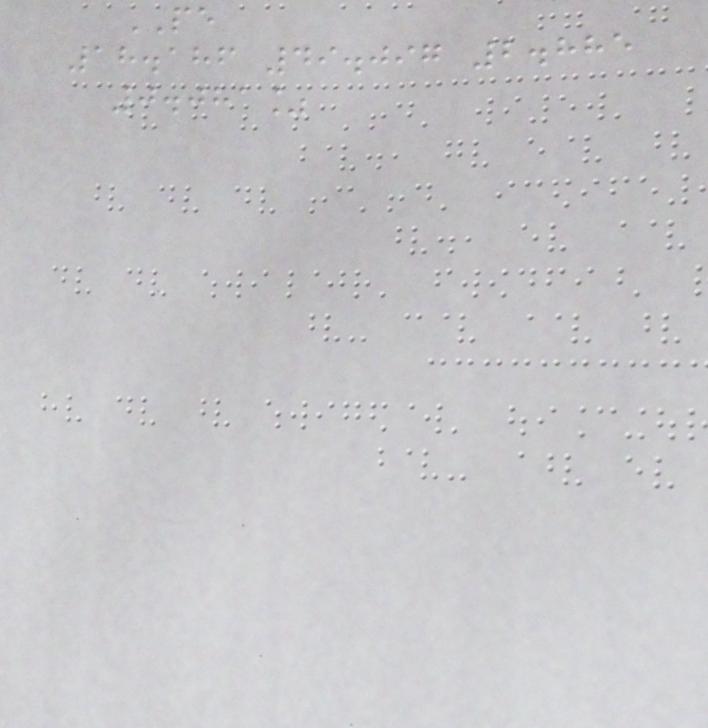PE
18.186 49.097 2.885
0.081%
